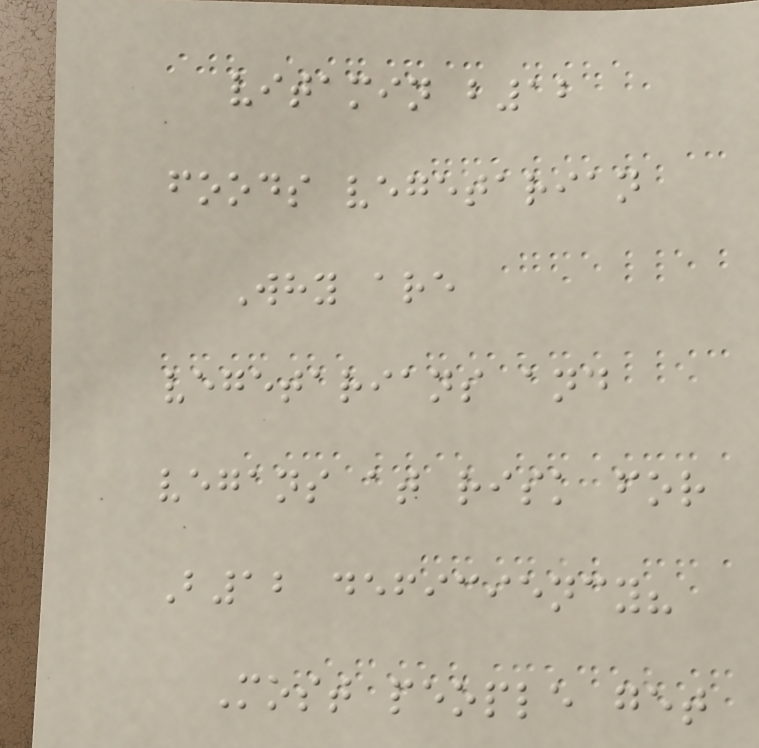vitamin b12
foods vegetarian
Why are
vegetarians and
vegans at risk for
B12 deficiency?
Most people get
